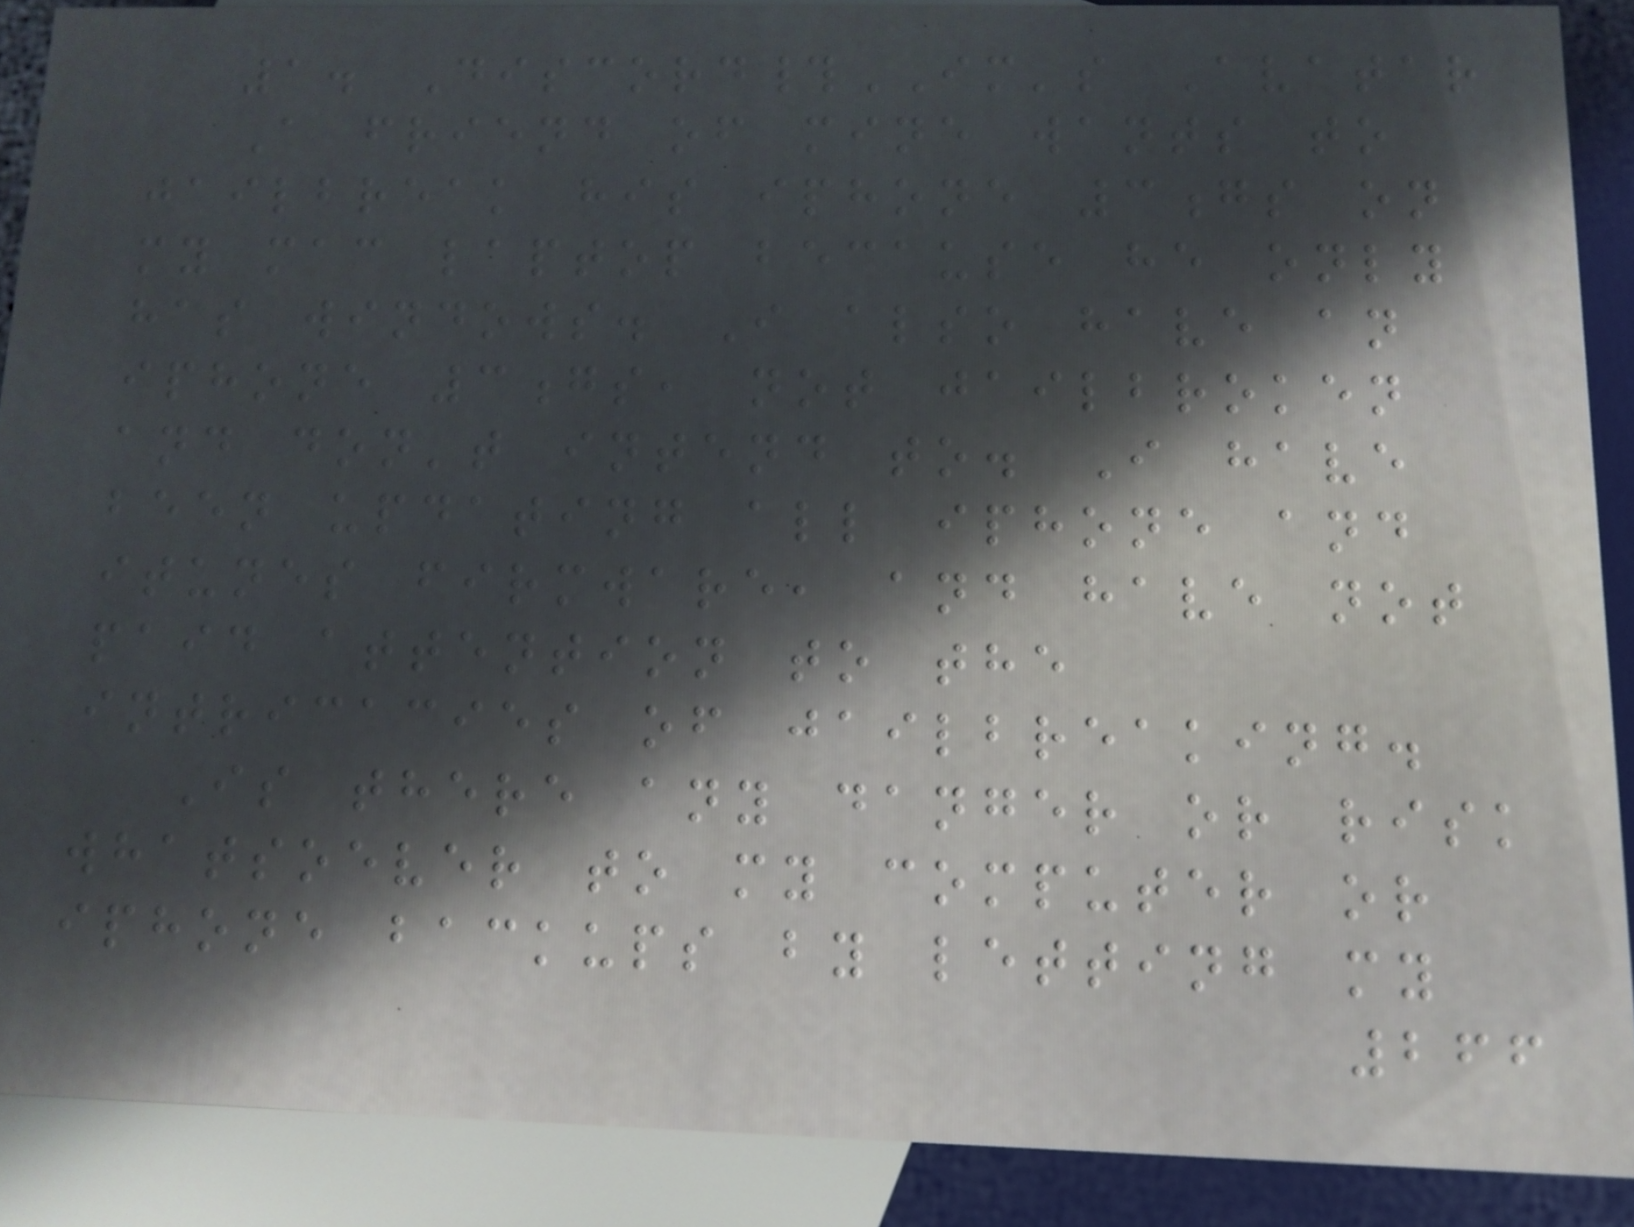1. Discord#IM's Avatar
A friend of mine wants to
jailbreak his iphone 3gs on
my mac laptop because he only
has windows. I also have an
iphone 3gs, not jailbroken
and don't intend to. I have
been updating all iphone and
itunes firmware, and have not
paid attention to the
intricacies of jailbreaking.
Is there any danger or risk
whatsoever to my computer or
iphone backups by letting my
266
